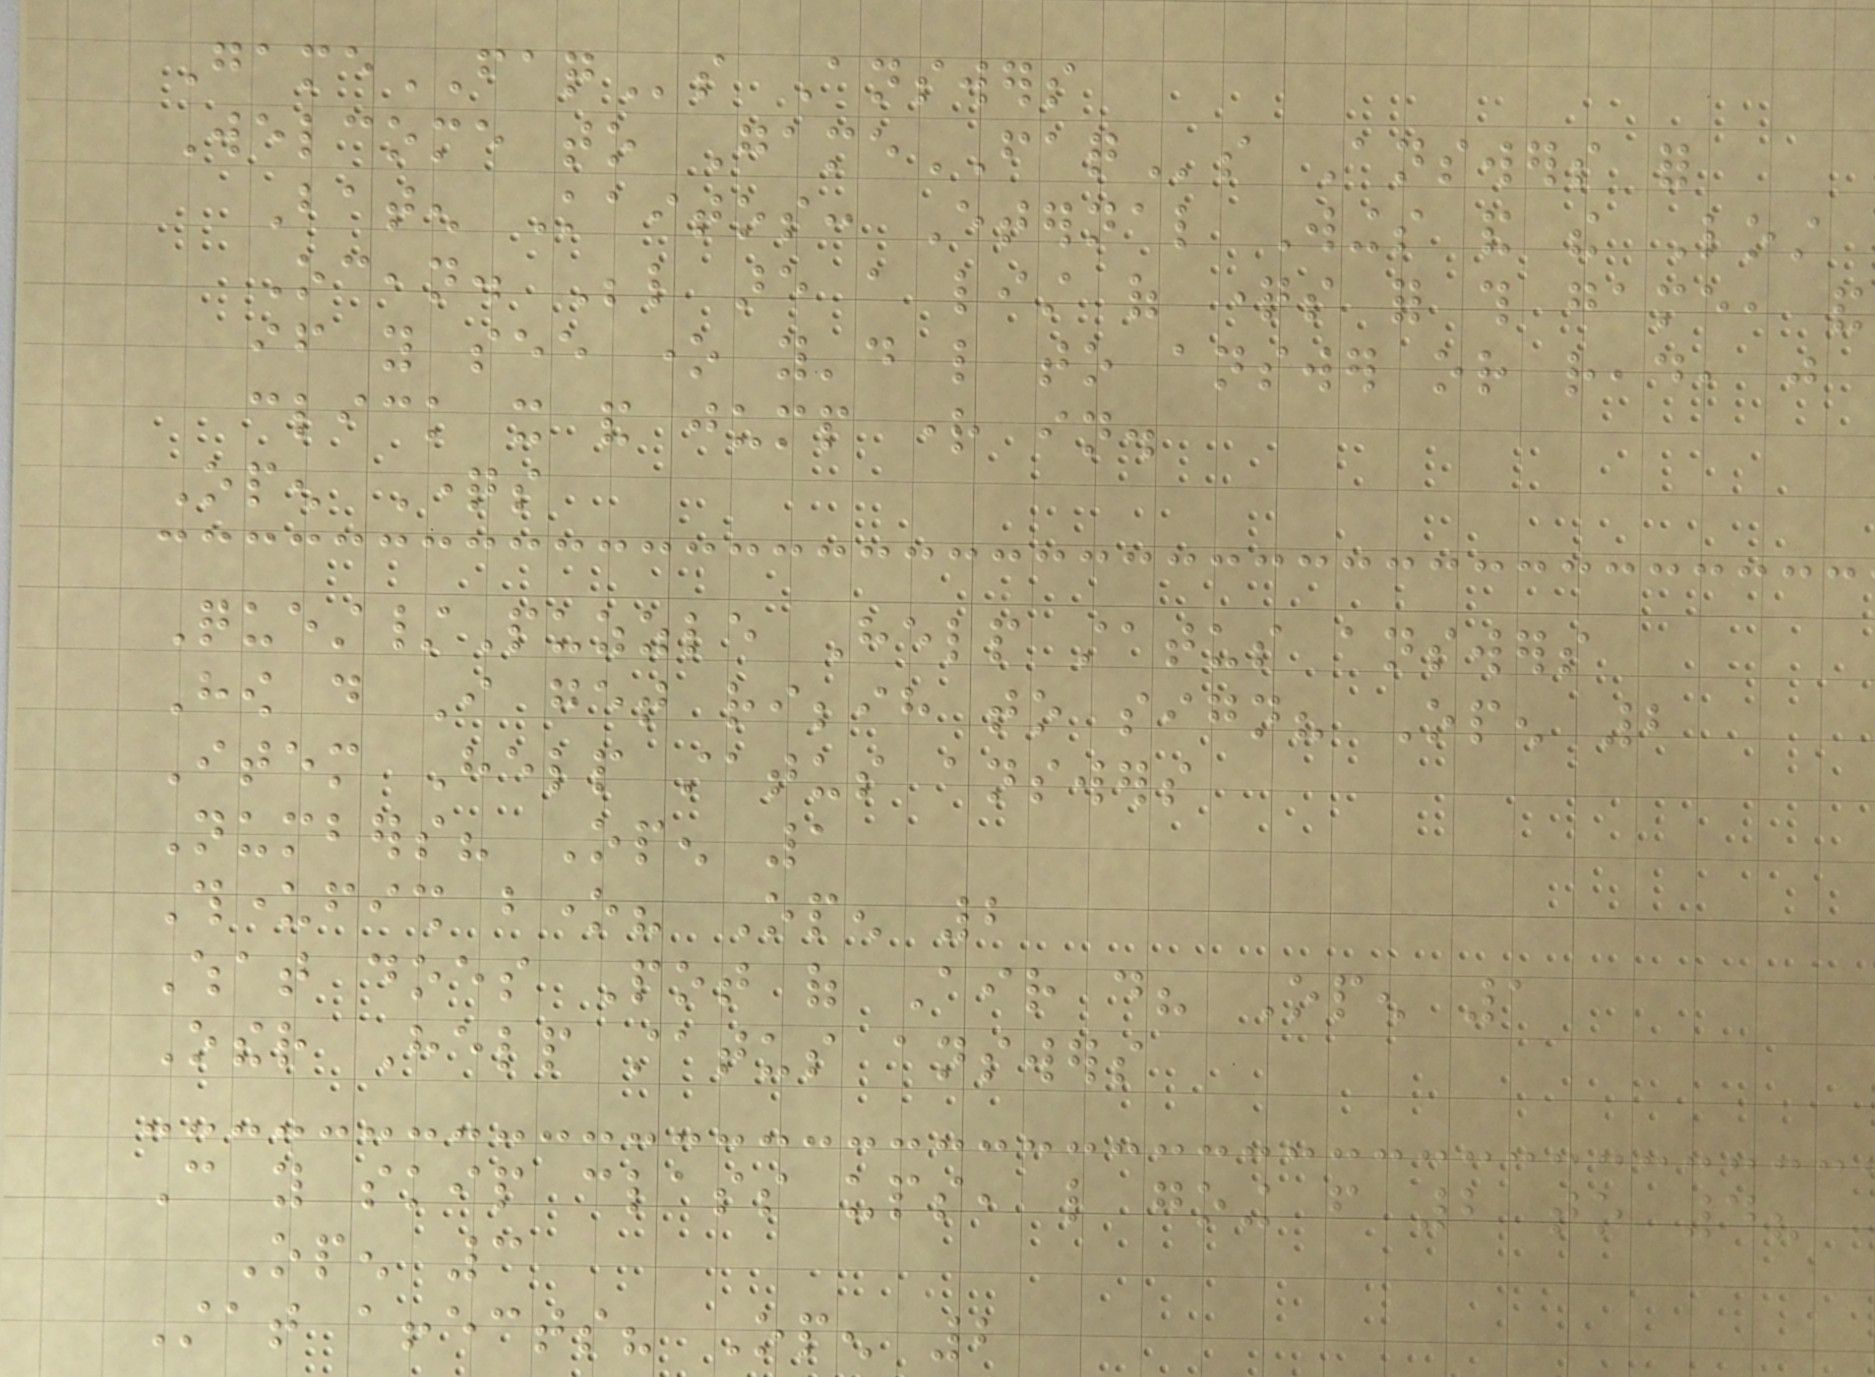GameFAQs Answers
Welcome to GameFAQs Answers for
Baten Kaitos: Eternal Wings and the Lost
Ocean. Below are a list of questions for this game, and
if you see one you'd like to answer or read, just
click it and jump right in.
Open Questions
Quest/Puzzle Help status answers
How do I get ribbih to sign? Open 2
Item Help status answers
Numbers? Open 1
Thunderfish bone? Open 2
What does Pot of Air do? Open 1
Other Help status answers
Can you skip class ups, like going from 2 to 4?
Open 3
Stat affects? Open 2
